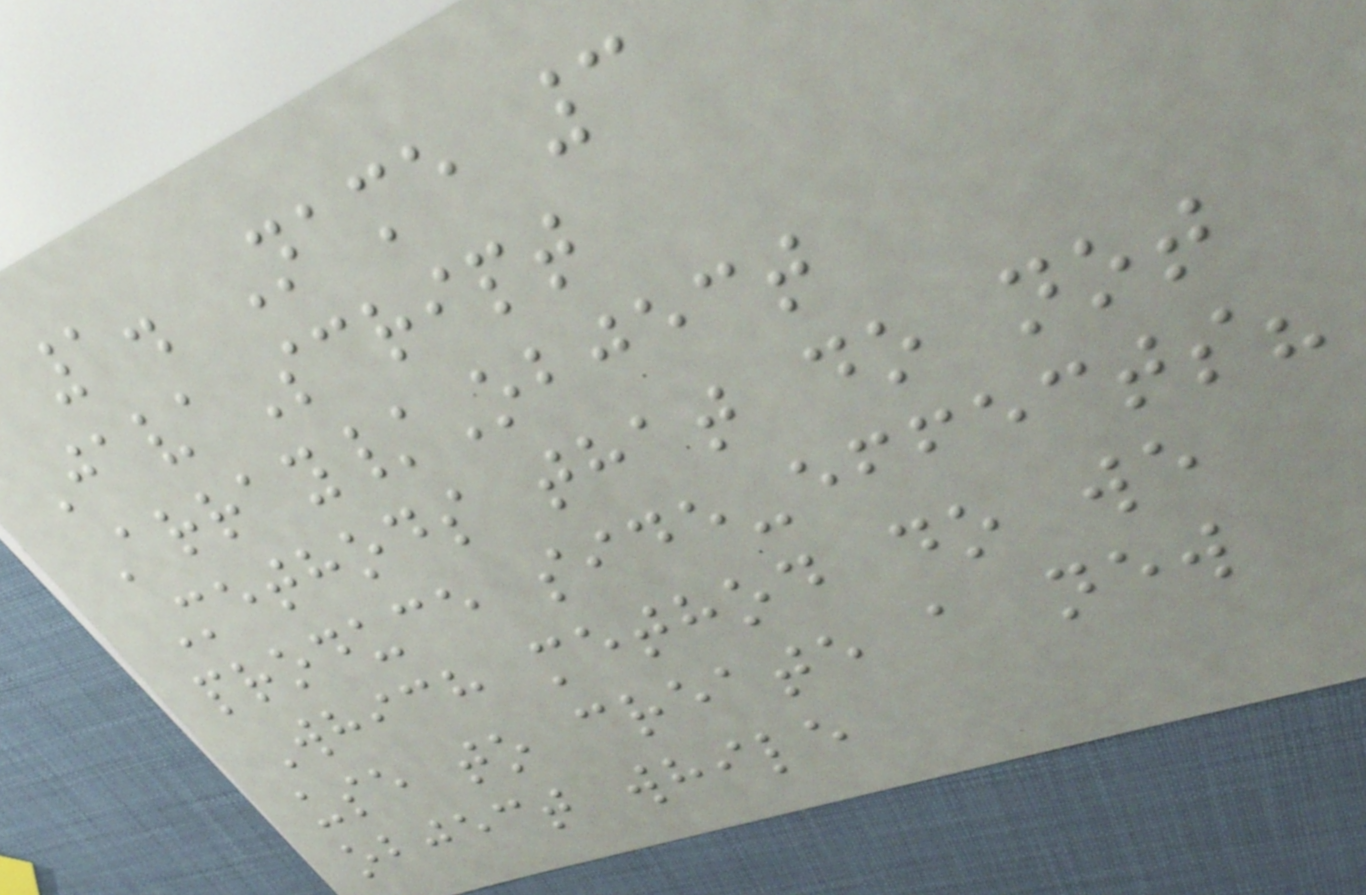1. Name 3
JavaScript
Array/Object
Methods that do not
produce side-effects?
Which method do we
use to create a new
object while
